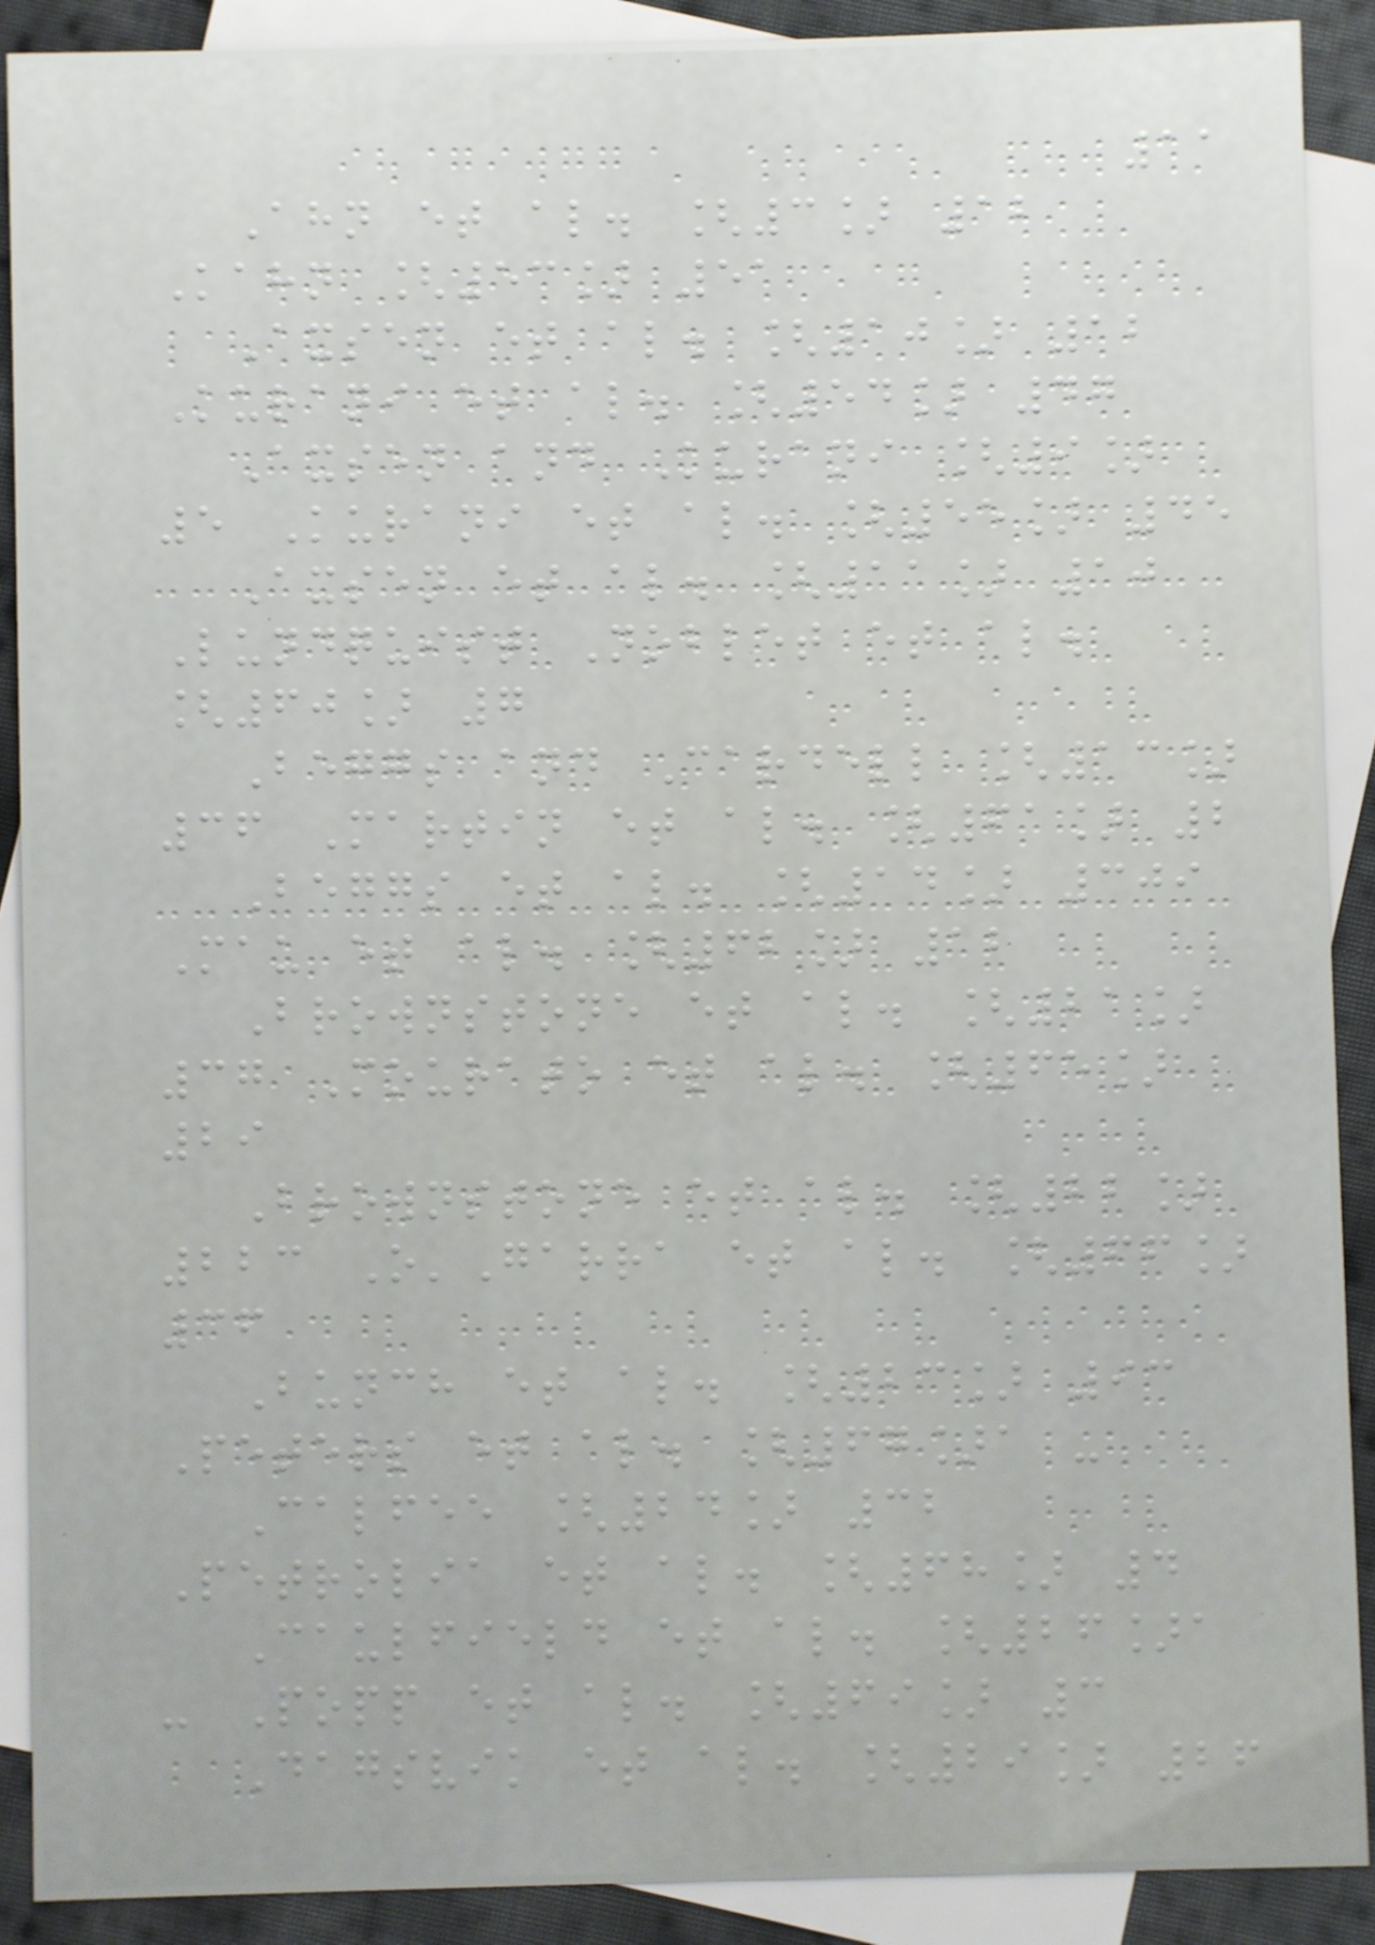11
Ahn et al. [3] 12
Kahn [53] 51
Axsen et al. [10] 12
Kurani et al. [54] 47
Axsen and Kurani [9]
5 Kurani et al. [55] 45
Axsen et al. [11] 10
Lundquist Noblet et al.
[60] 7
Beggs and Cardell [13]
36 Martin et al. [61] 2
Beggs et al. [14] 309
Mau et al. [62] 12
Brownstone et al. [21]
37 Mourato et al. [65]
29
Brownstone et al. [22]
223 O'Garra et al. [66]
36
Bunch et al. [23] 93
Peters et al. [67]a -
Calfee [24] 32
Petrolia et al. [68] 4
Caulfield et al. [26]a
- Popp et al. [69] 3
Dagsvik et al. [29] 26
